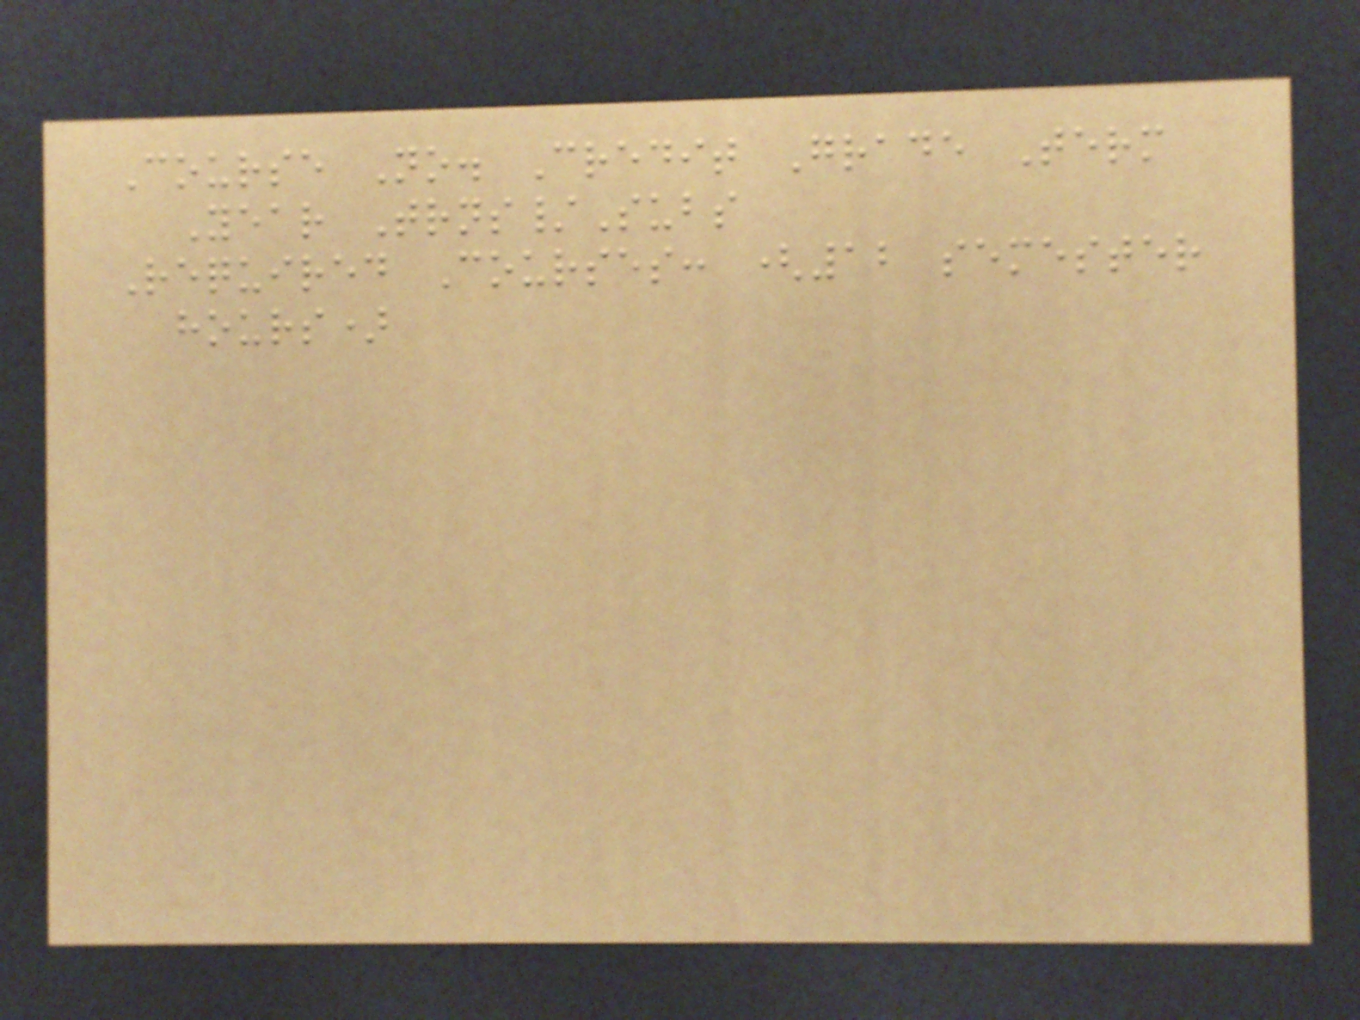Course No. Credit Grade Term
Year Trns/Subs
Required Courses: (12 semester
hours)
